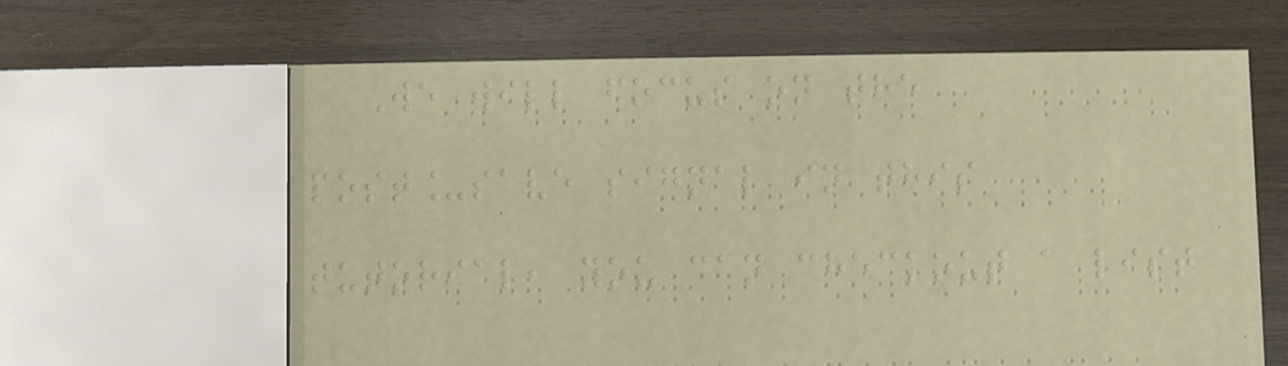We will focus on the
post_save signal in this
tutorial, you can checkout a list
